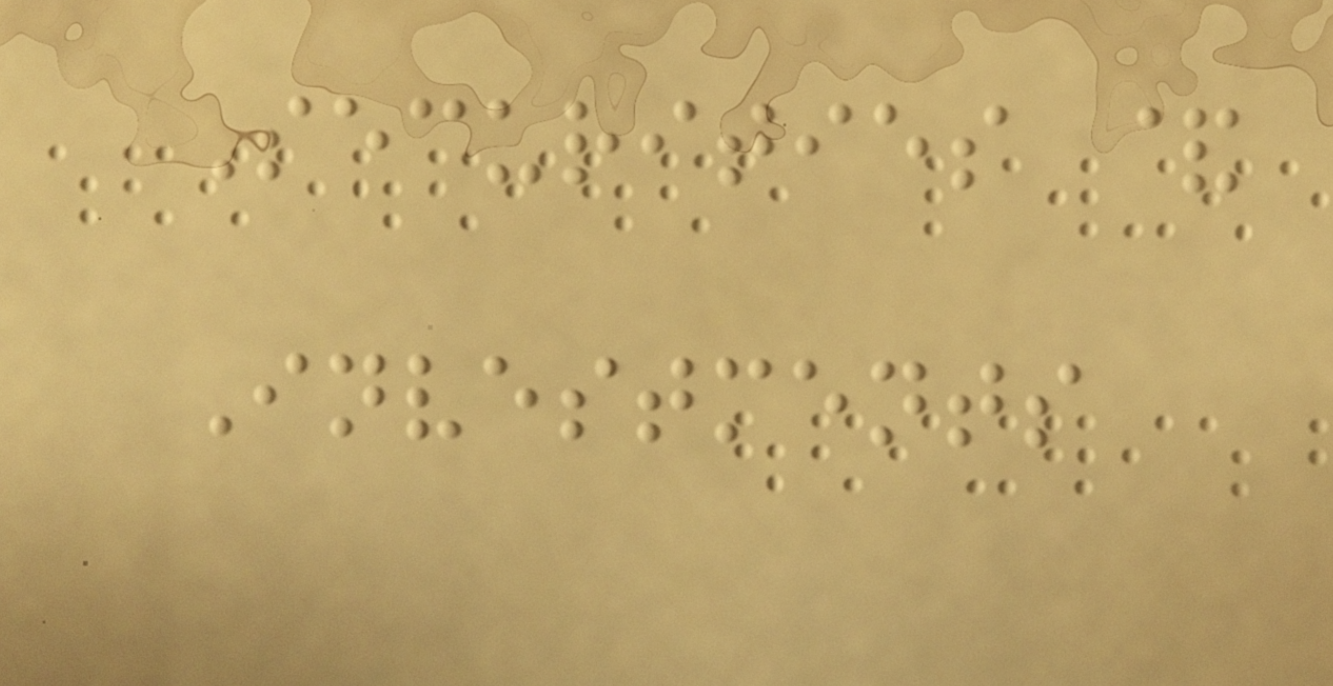Securities &
Investments
